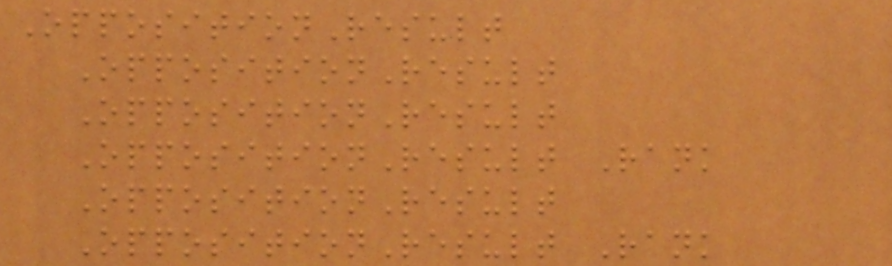OppositionResult
OppositionResult
OppositionResult
OppositionResult Rank
OppositionResult
OppositionResult Rank
